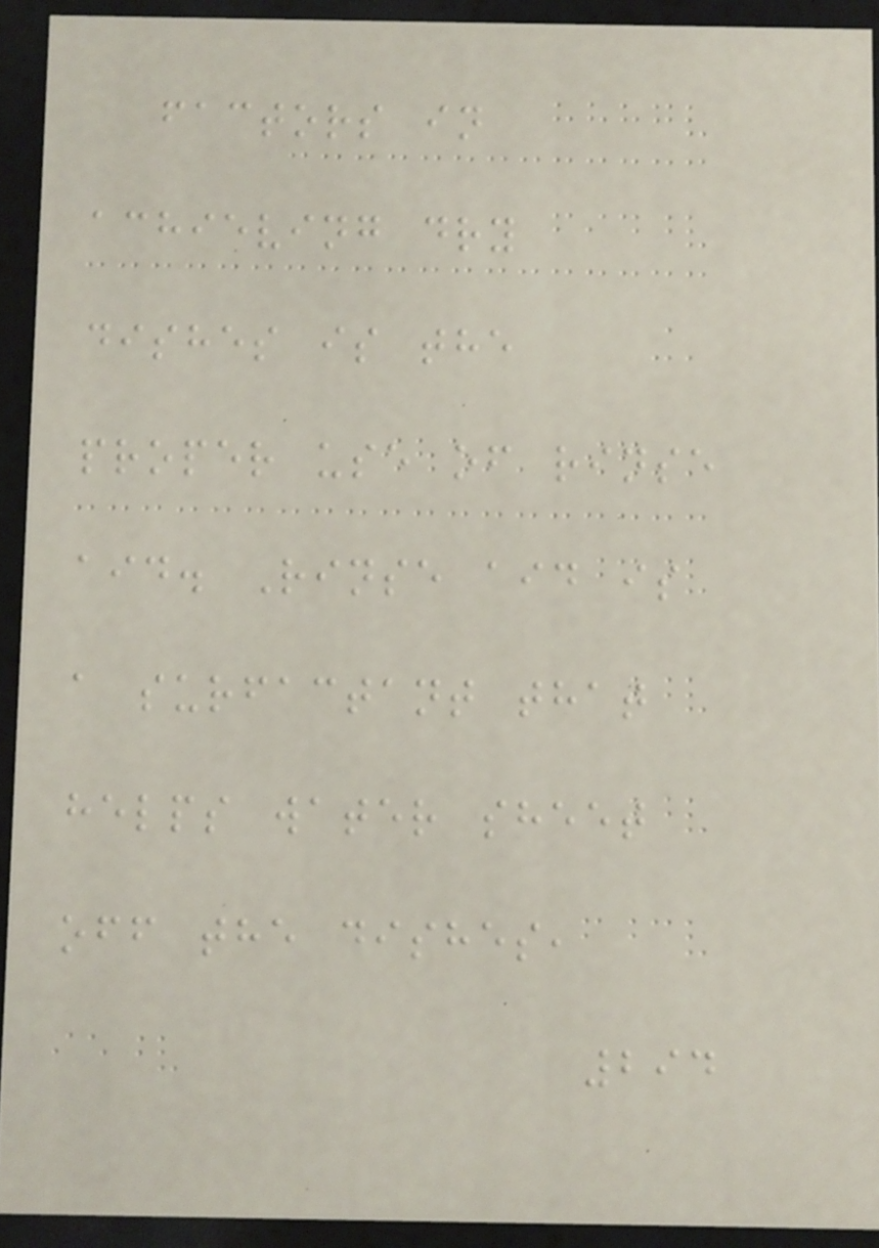factors in
achieving dry
dishes is the
proper use of rinse
aid. Rinse aid is
a surfactant that
helps water sheet
off the dishes,
294
